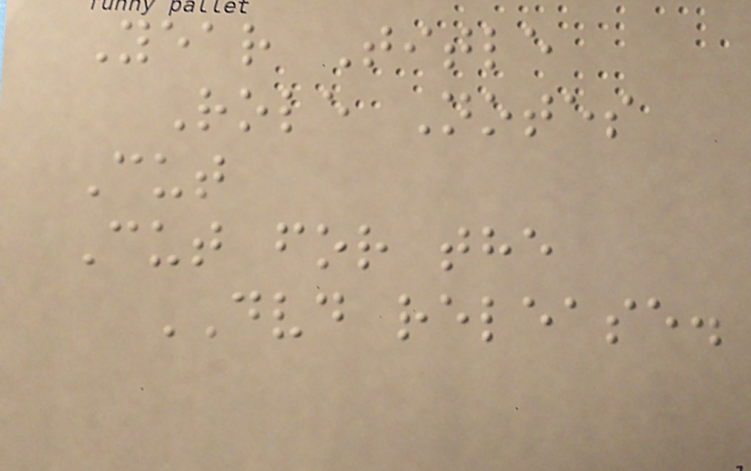Year Title
Role Notes
Cut
Cut for the
DVD release.
